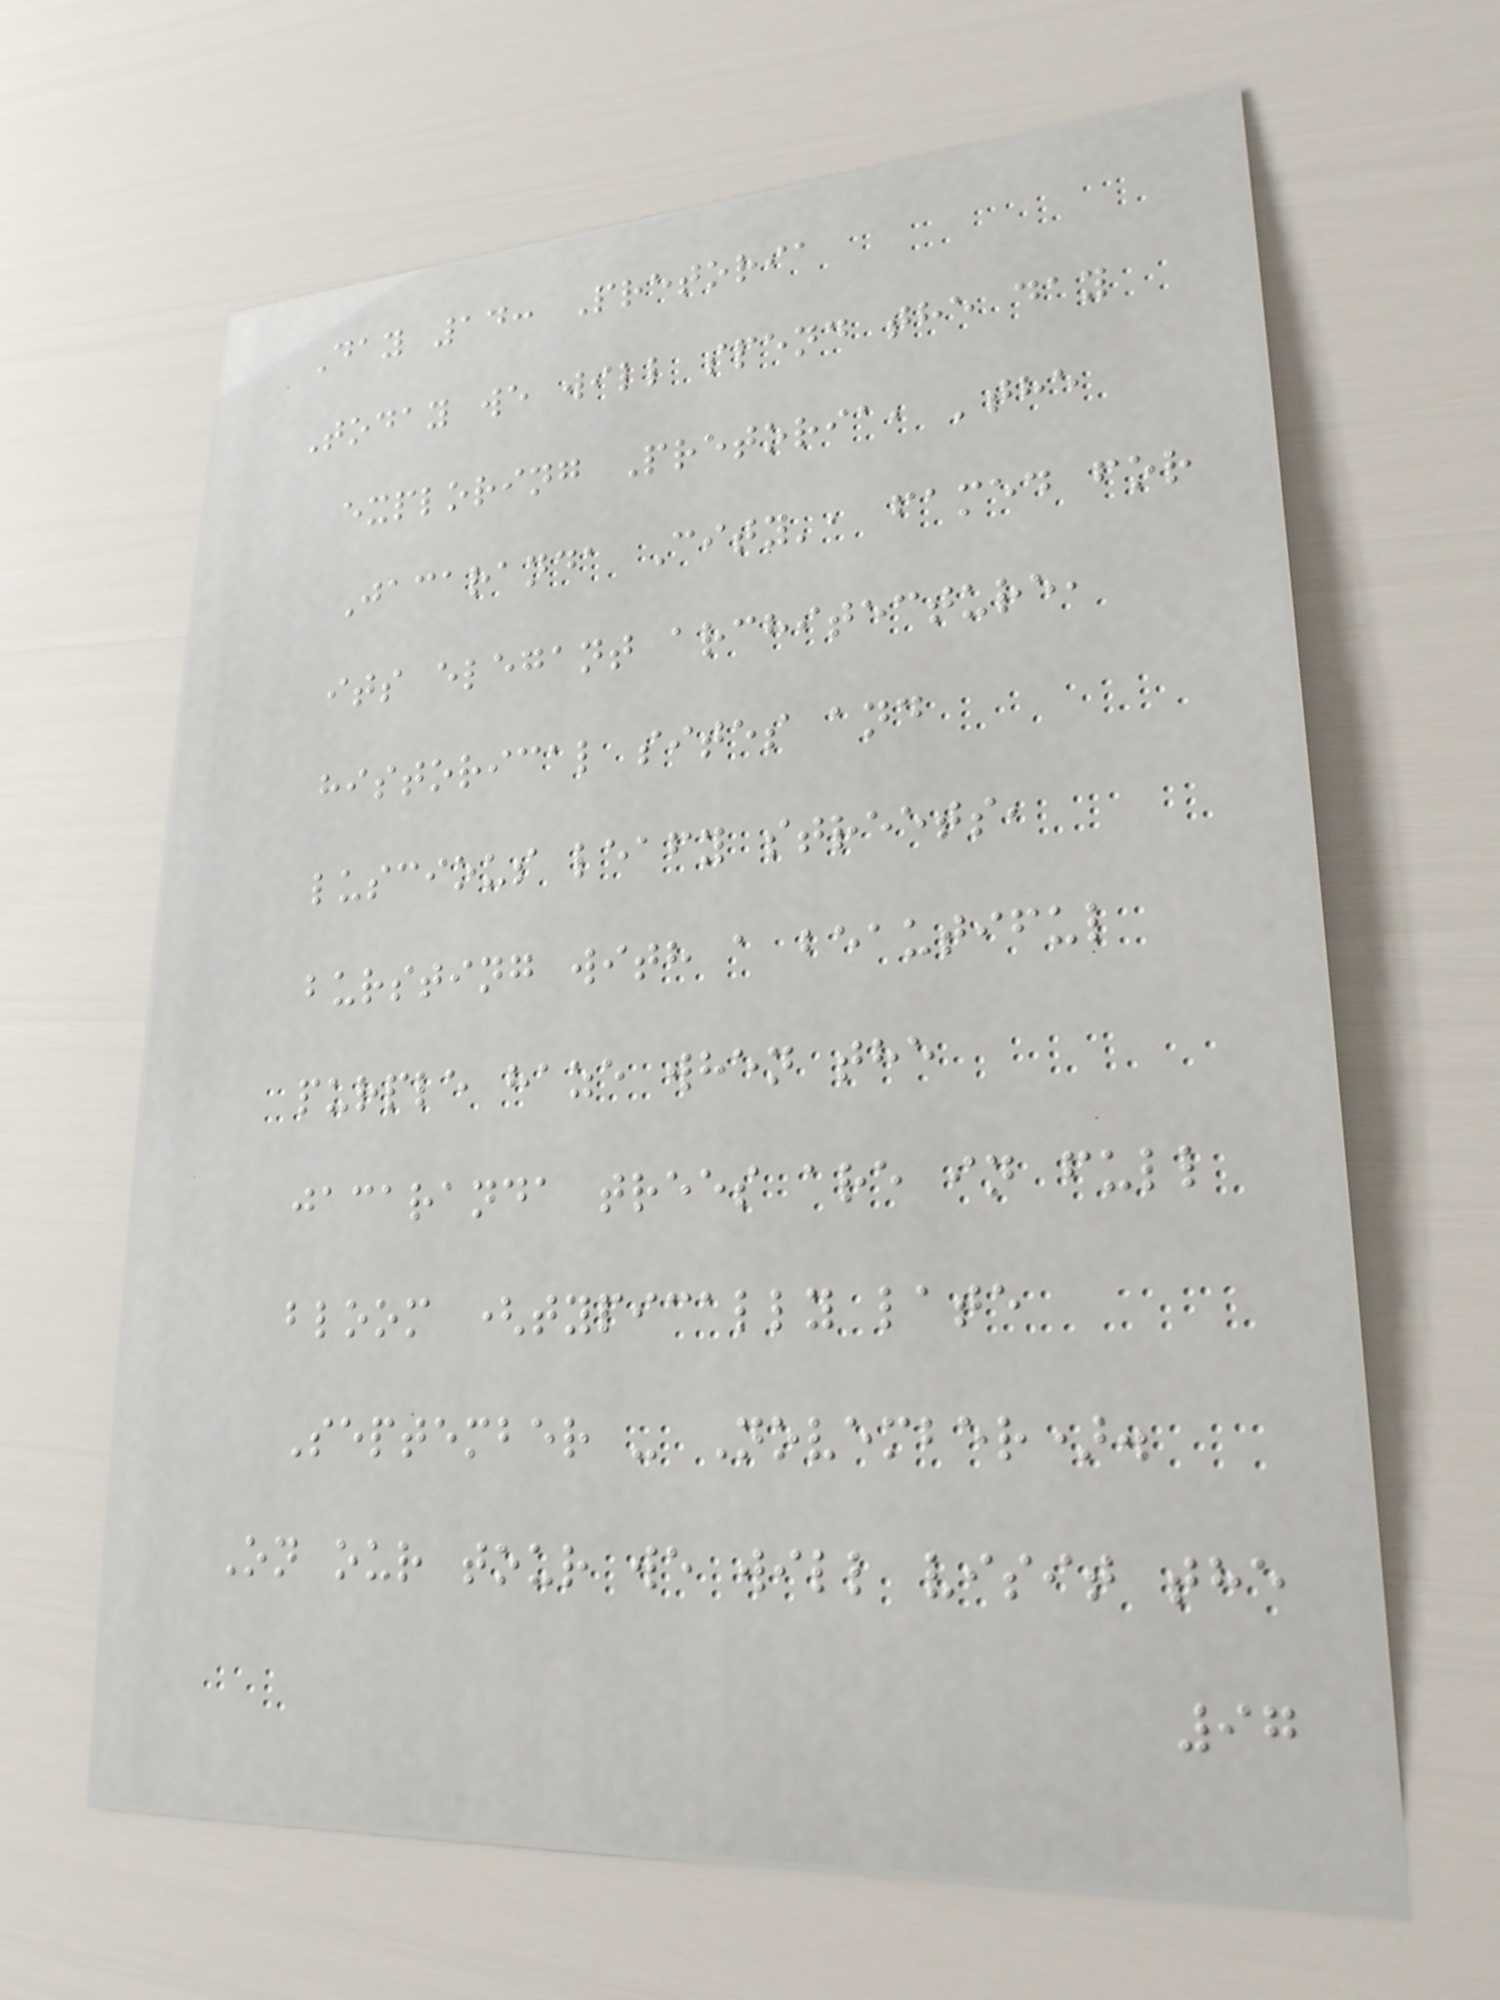Day 14: Pretoria
Today we will spend the day
exploring Pretoria, 'the
Jacaranda City', famed for
its elegant architecture,
historical sites and
luscious leafy streets,
bursting with a beautiful
purple haze when the
jacaranda trees are in full
bloom (typically late
September - November).
On our tour we will visit the
97
